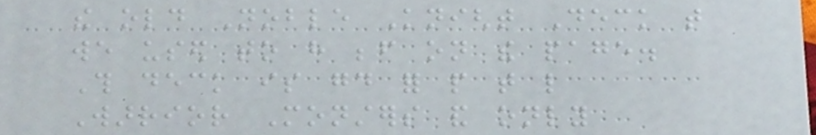the old Noble Knight Deck that
we used to have before on the page.
This deck is good for people that like
Warrior Monsters and only
